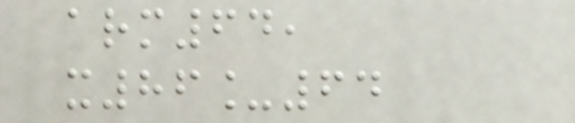arm64,
x86_64
